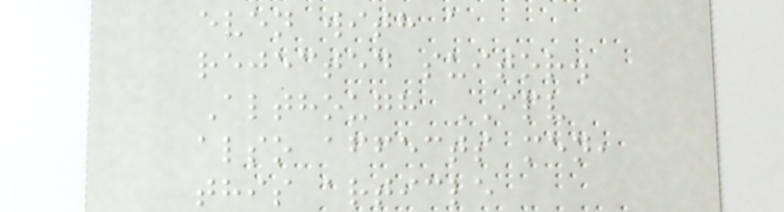even with a
rejected suitor.
Although IPV
also affects men,
this article
